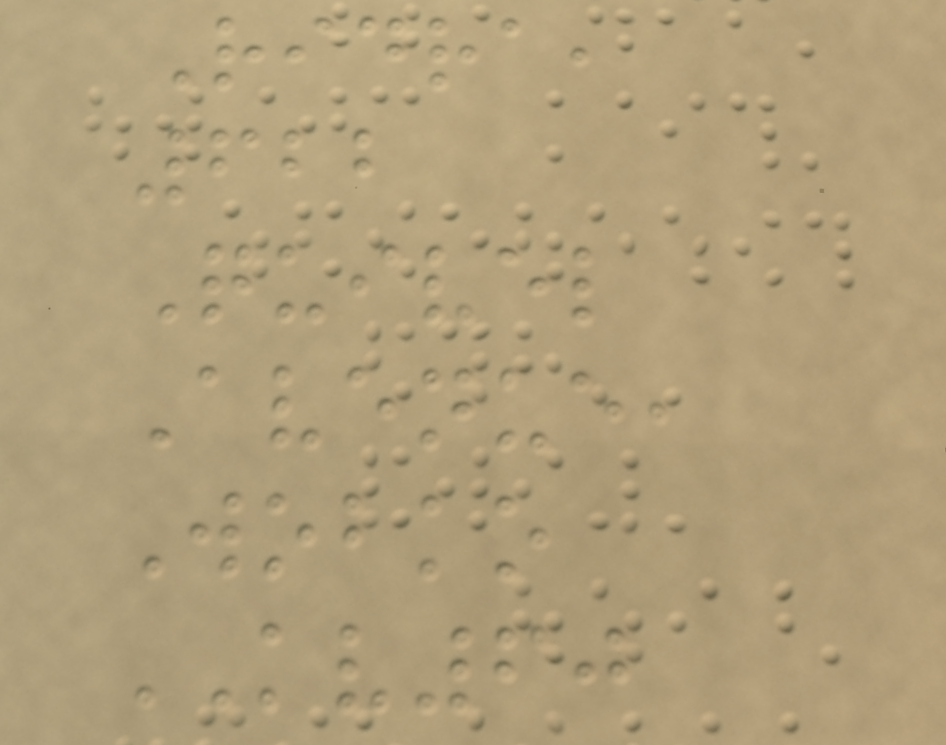Ridra,
622
Quivel
Avenue,
Wobko
KV60
